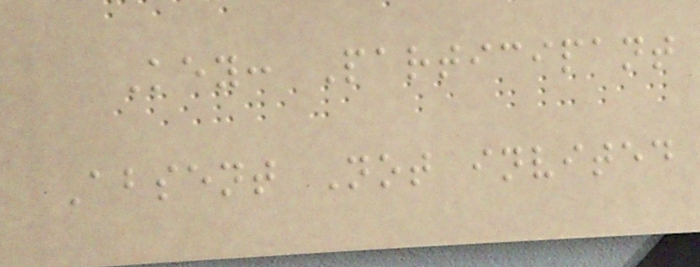Key: Participant
Absent Not invited
